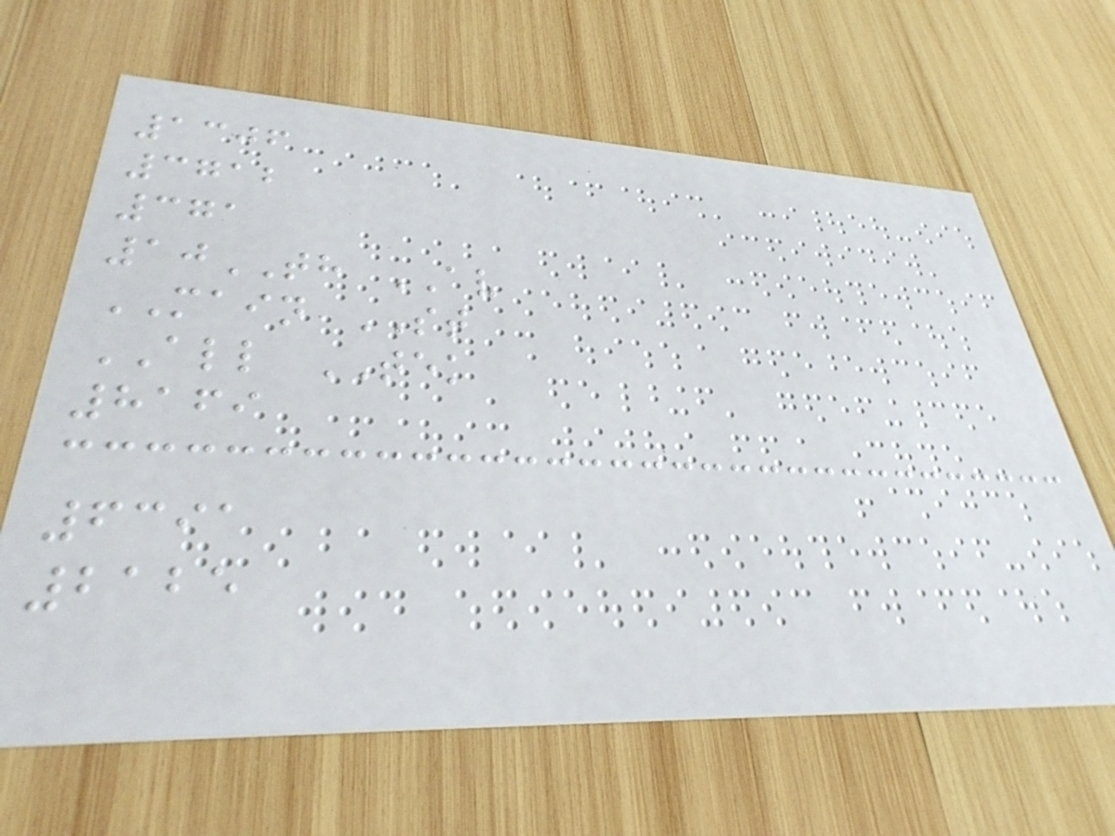1306
3712
371
10TH AV
MAIN ST
ALL TEK
8169
6391
2125
